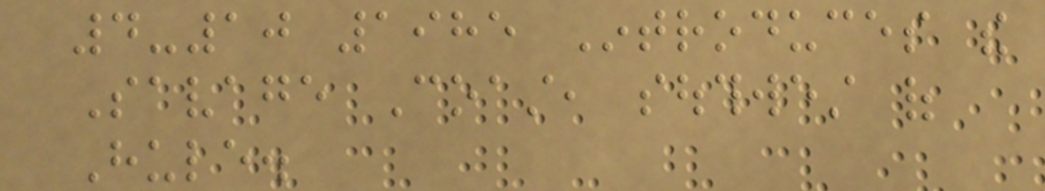4-10 1985 Introduces the
Savage Coast, southwest of
Hule.
